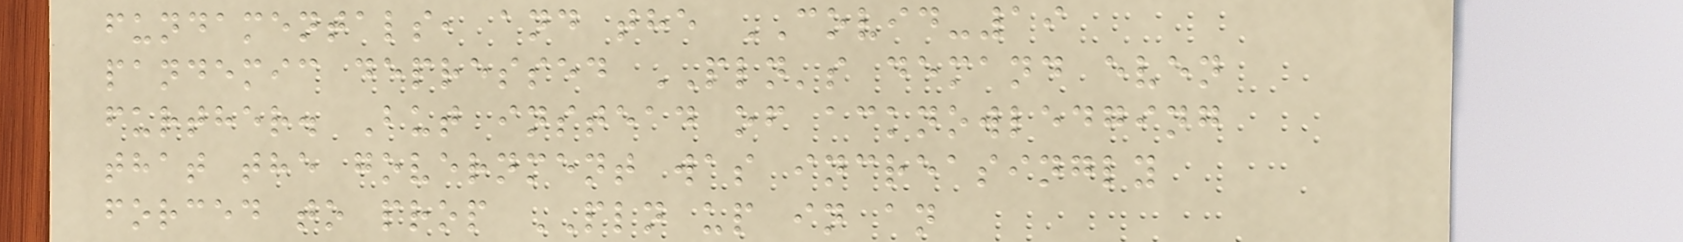fundamentals, and the COVID-19
pandemic depressed PLN's demand even
further. But instead of acknowledging
that the government was increasingly
forced to prop PLN up in an
